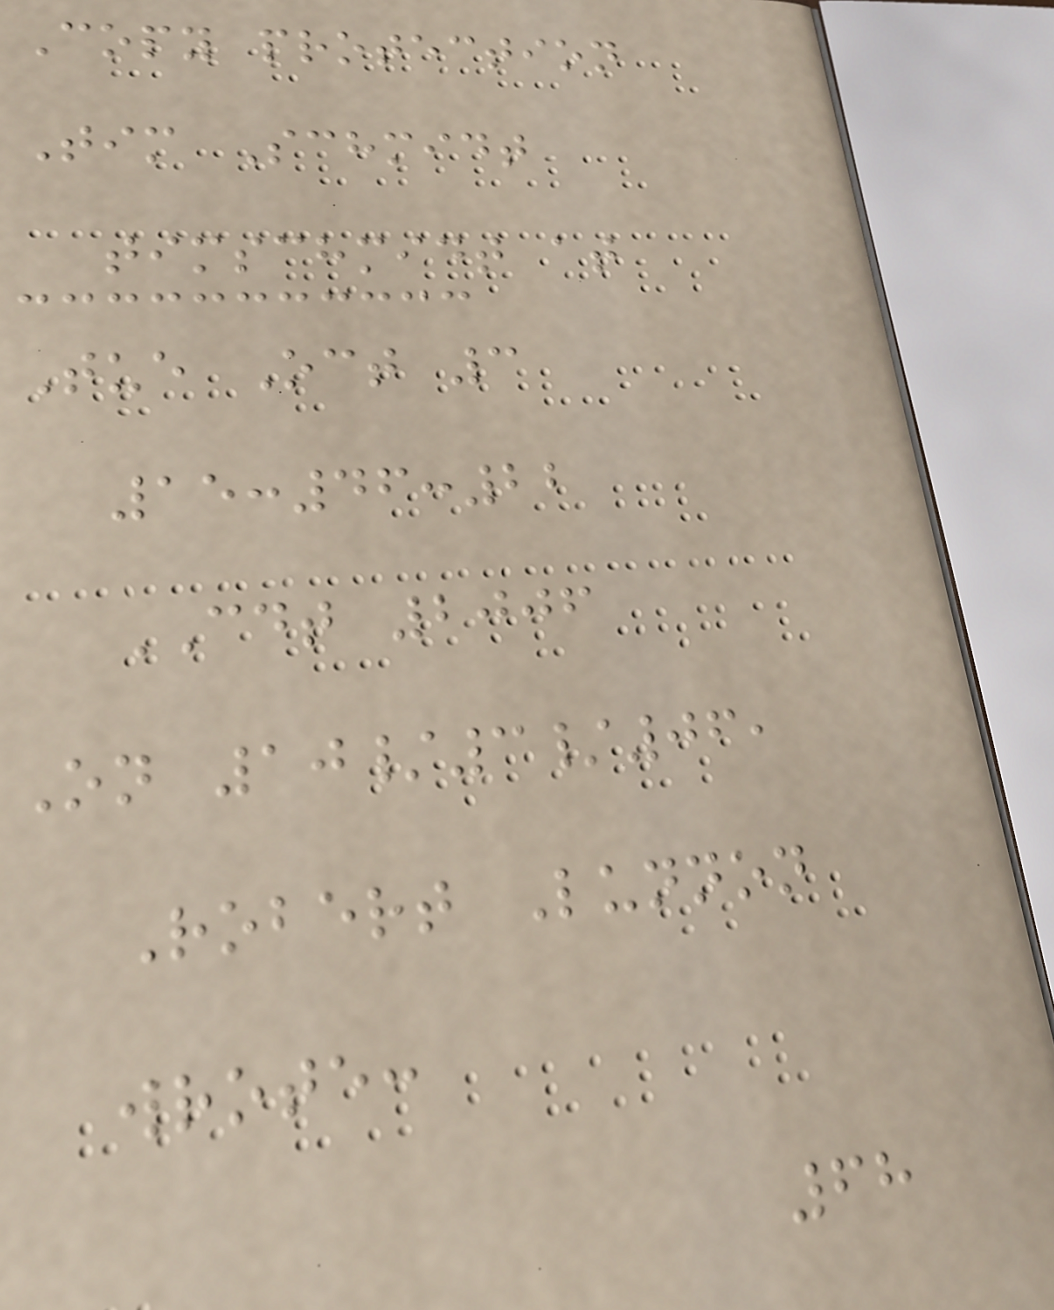Copy protection
Tim Schmidt
timschmidt at
Tue Oct 3
15:46:22
CDT 2006
On 10/3/06,
Robert Lunnon
wrote:
68
